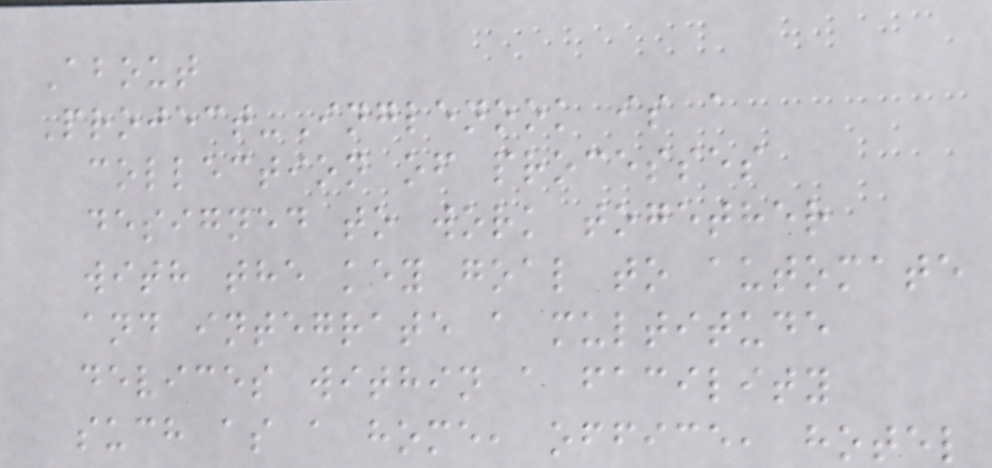About
Project-Inglenook is a
collection of processes
designed to work together
with the key goal to automate
and integrate a multitude
devices within a facility
such as a home, office, hotel
